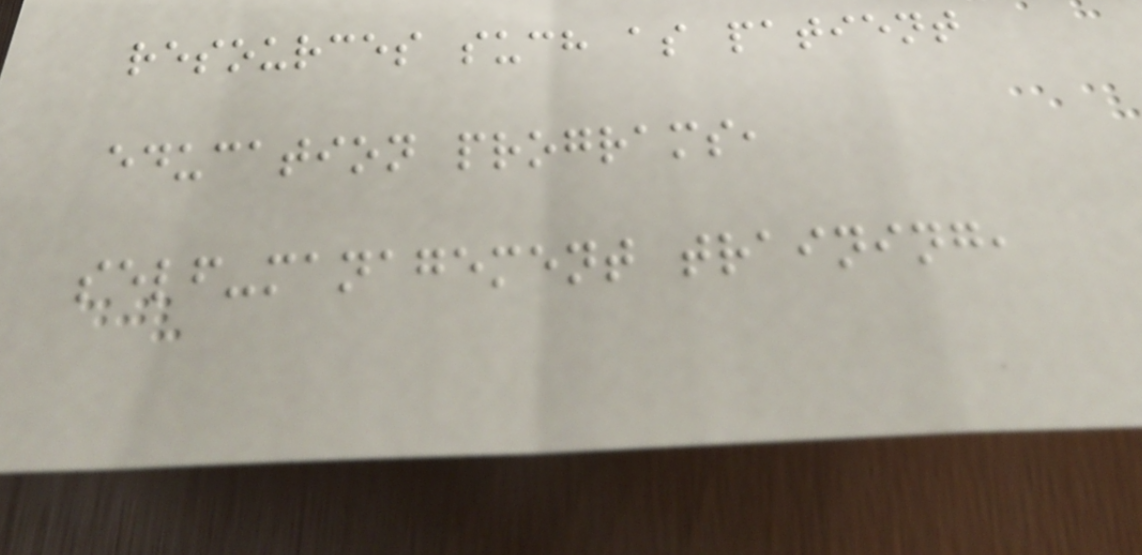resources such as patient
education programs,
self-management training,
